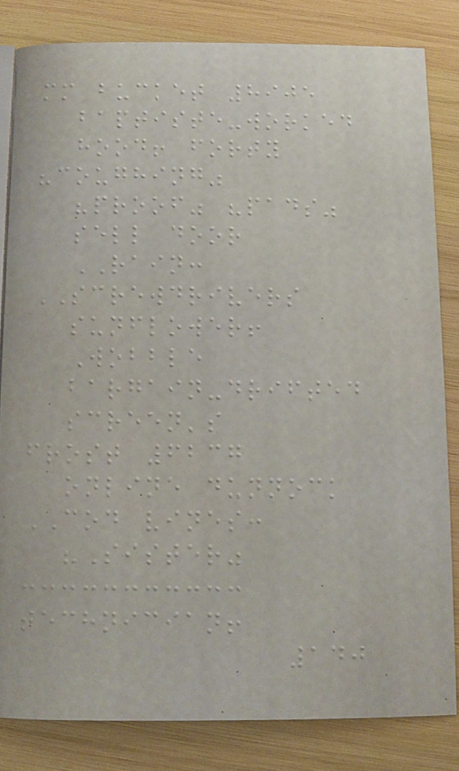mm bucket 8905
baptiste-worked
hood! forty
"coughing"
"proof" "pads"
sell door
RAIN:
SCREWDRIVERS
sunflower!
Wobble
bargain-drifted
screen's
frost 6237
online dunnock
COD vines:
"Sister"
technician!
140
